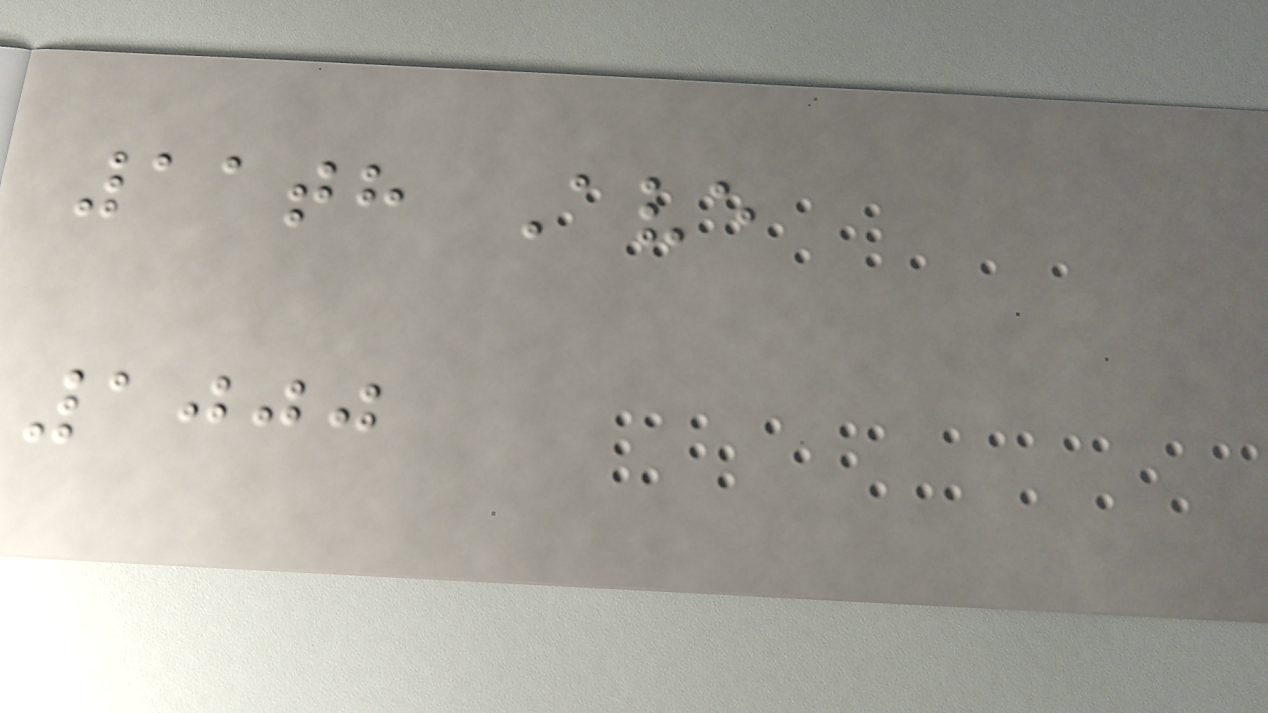11th Ave
1000
